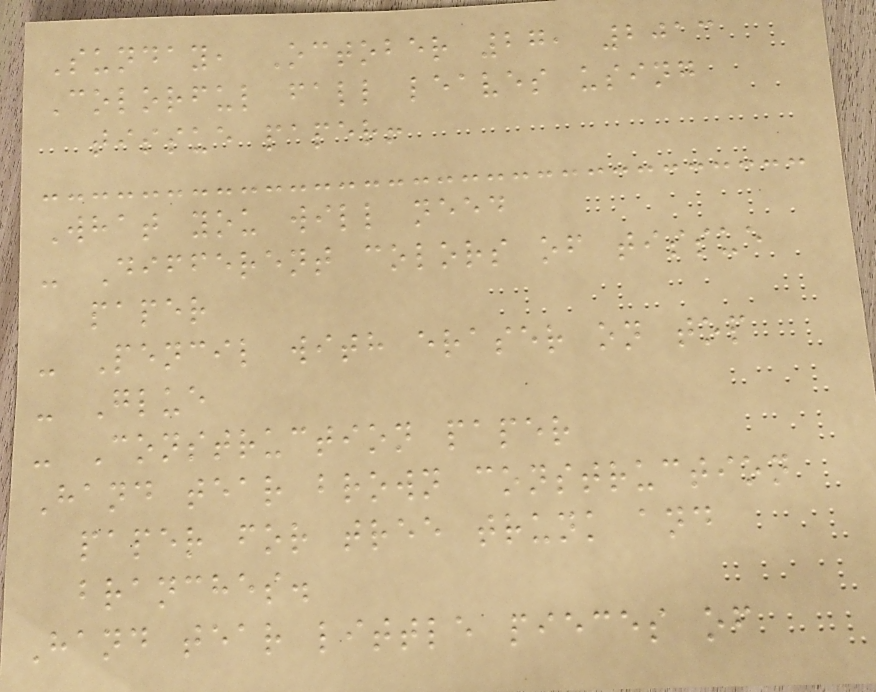Sunday, October 27, 2013
Colorful fall leaves using
tissue paper!
What you will need
- Different colors of tissue
paper
- Pencil with eraser on top
- Glue
- Construction paper
Hand tear brown construction
paper for tree trunk and
branches.
Hand tear little pieces of
